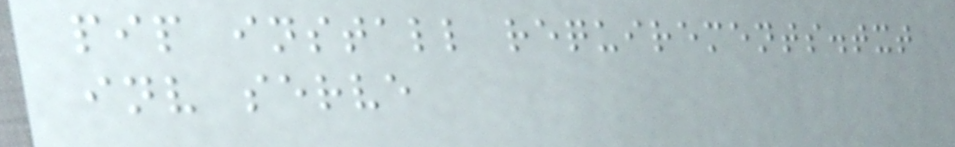pip install requirements.txt
inv serve
